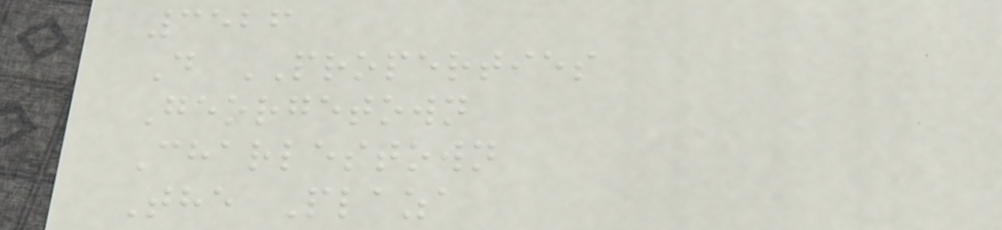3526
D PROPERTIES
Georgetown
Charlestown
The Plaza
